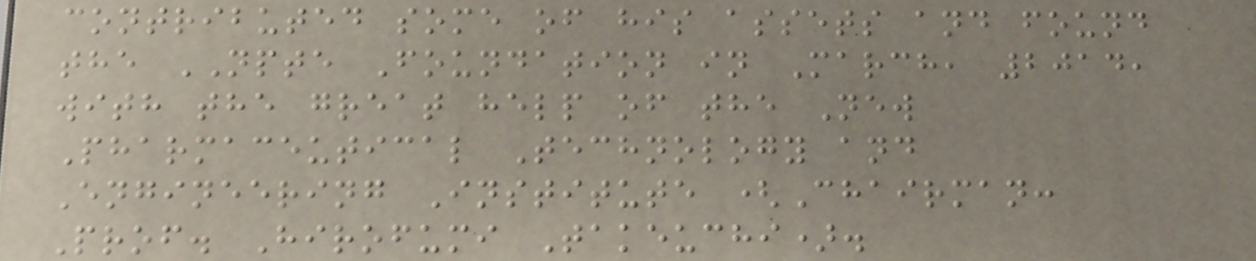contributed some of his assets and found
the NPTE Foundation in March, 2014,
with the great help of the New
Pharmaceutical Technology and
Engineering Institute (Chairman:
Prof. Hirofumi Takeuchi).
